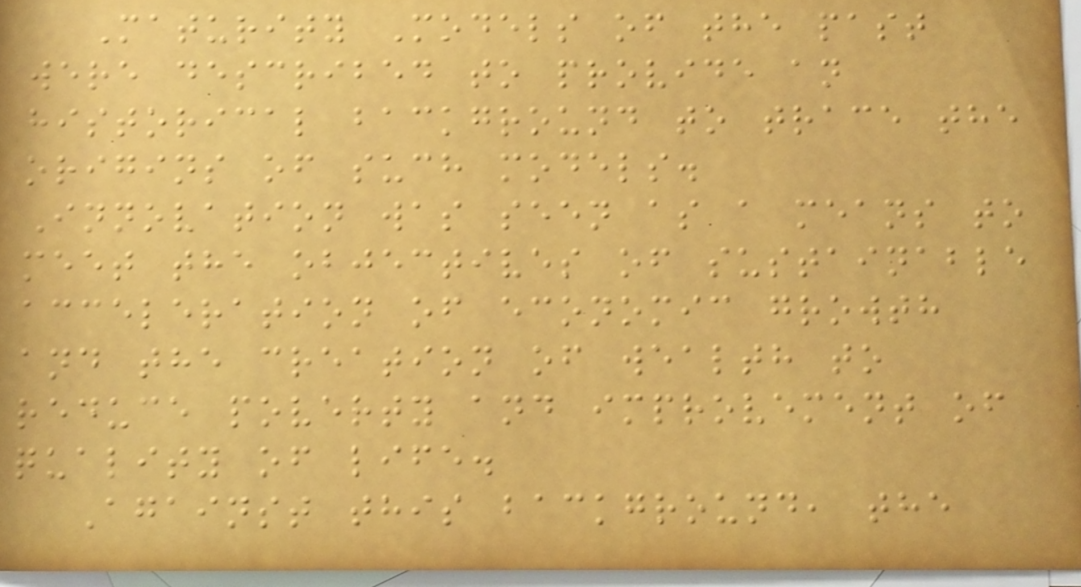Maturity Models of the past
were described to provide an
historical background to trace the
origins of such models.
Innovation was seen as a means to
meet the objectives of sustainable
acceleration of economic growth
and the creation of wealth to
reduce poverty and improvement of
quality of life.
Against this background, the
